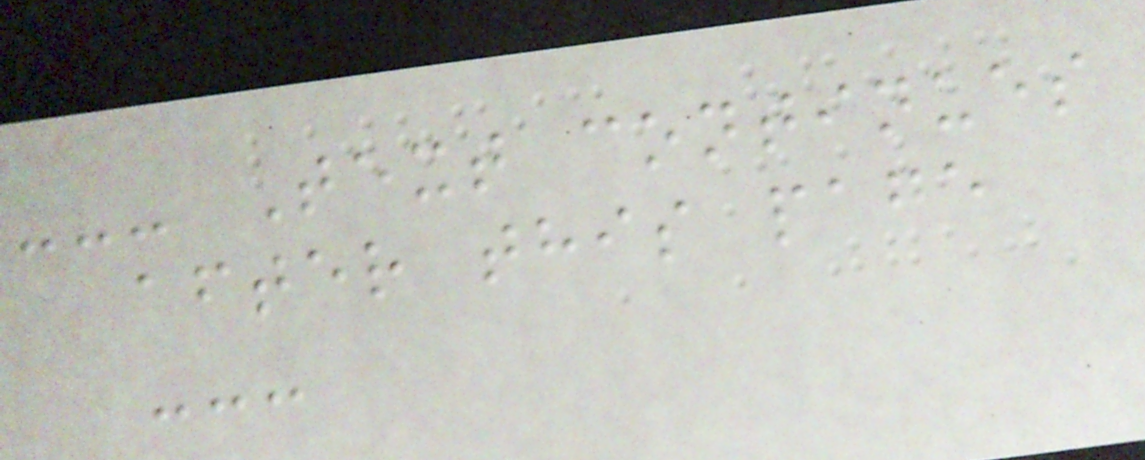--- Text continues
after this page
---
